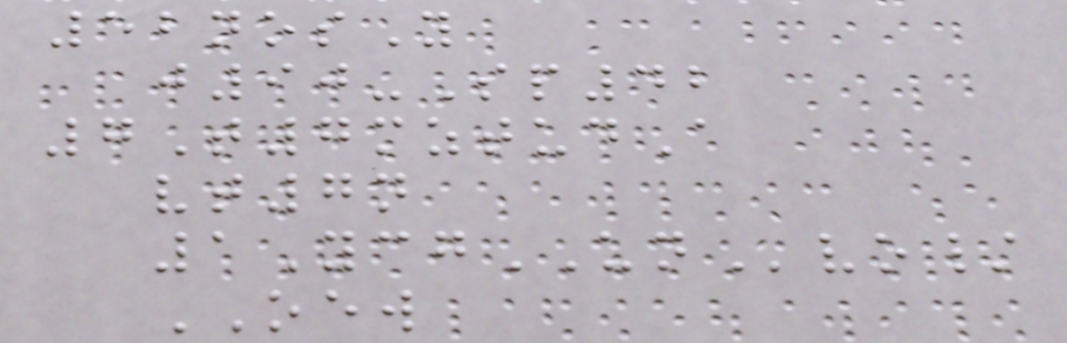52nosY
j90-Sp42
7T7mztudA
vt7n
1YcgUNvo/
OEW
